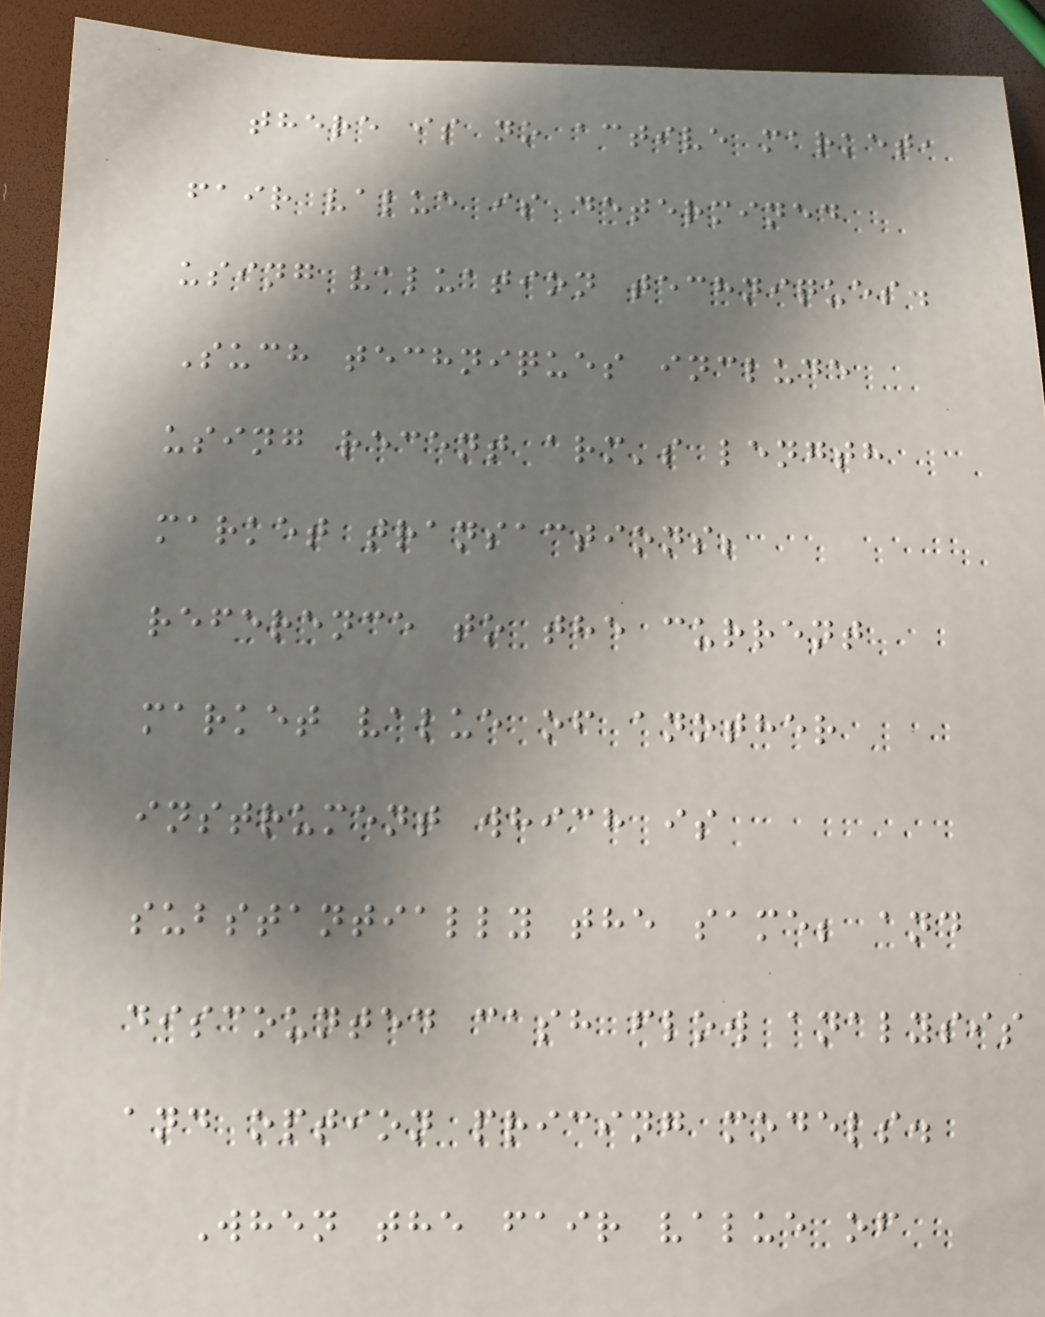there is no active market,
fair value is determined
using valuation techniques.
Such techniques include
using recent arm's length
market transactions;
reference to the current
market value of another
instrument which is
substantially the same; and
discounted cash flow analysis
and option pricing models.
When the fair value of
